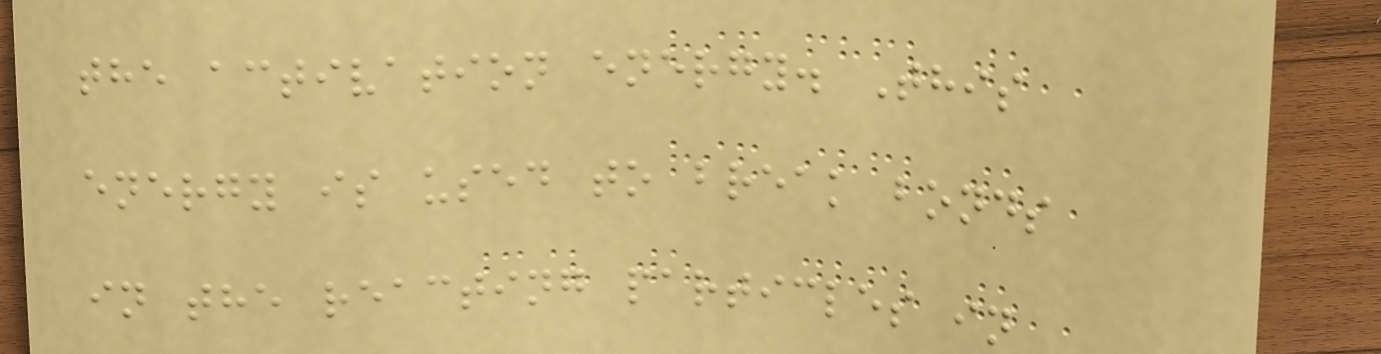the activation energy. This
energy is used to break bonds
in the reacting particles in
